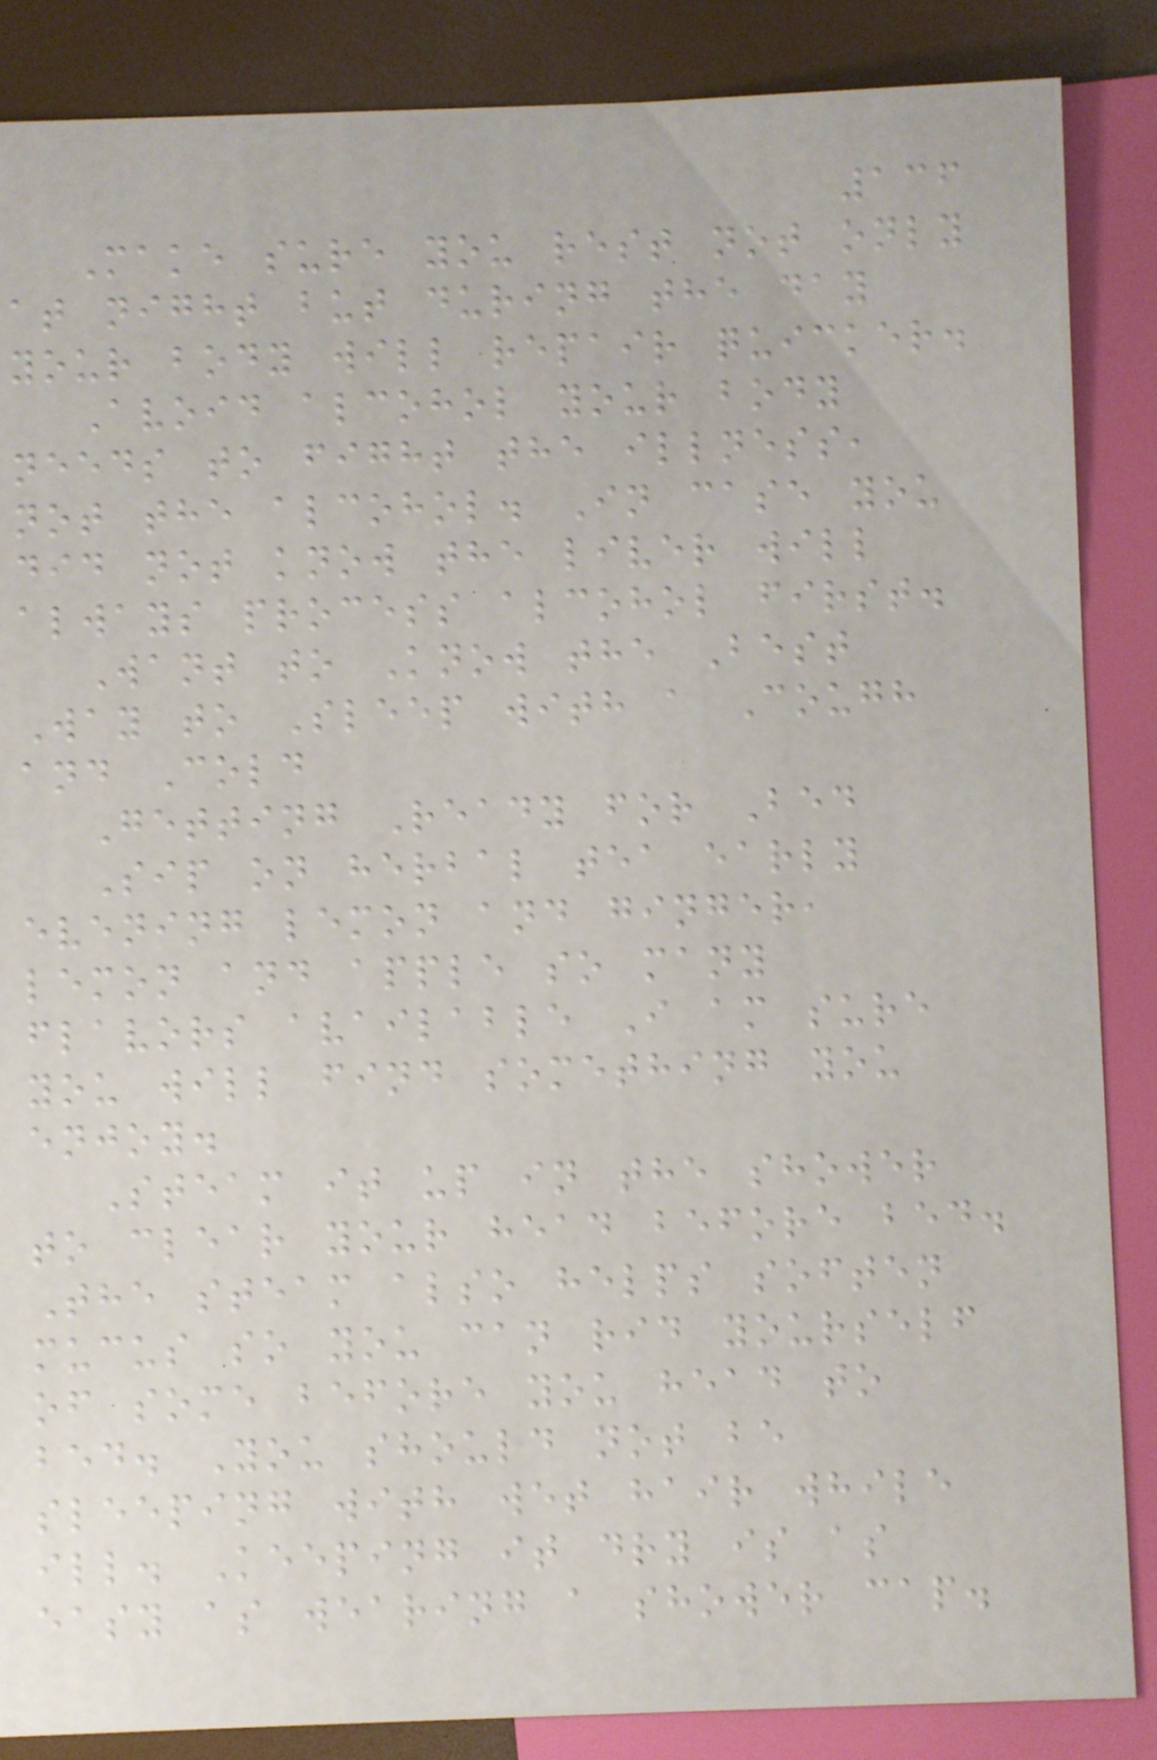136
Make sure you rest not only
at night but during the day
your body will repair quicker.
Avoid alcohol your body
needs to fight the illness,
not the alcohol. In case you
did not know the liver will
always process alcohol first.
Want to Know the Best
Way to Sleep with a Cough
and Cold
Getting Ready for Bed
Sip on herbal tea early
evening lemon and ginger,
lemon and apple so many
flavors available I am sure
you will find something you
enjoy.
Steam it up in the shower
to clear your head before bed.
The steam also helps soften
mucus so you can rid yourself
of some before you head to
bed. You should not be
sleeping with wet hair while
ill. Keeping it dry is as
easy as wearing a shower cap.
